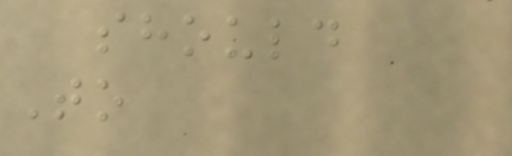should
To
